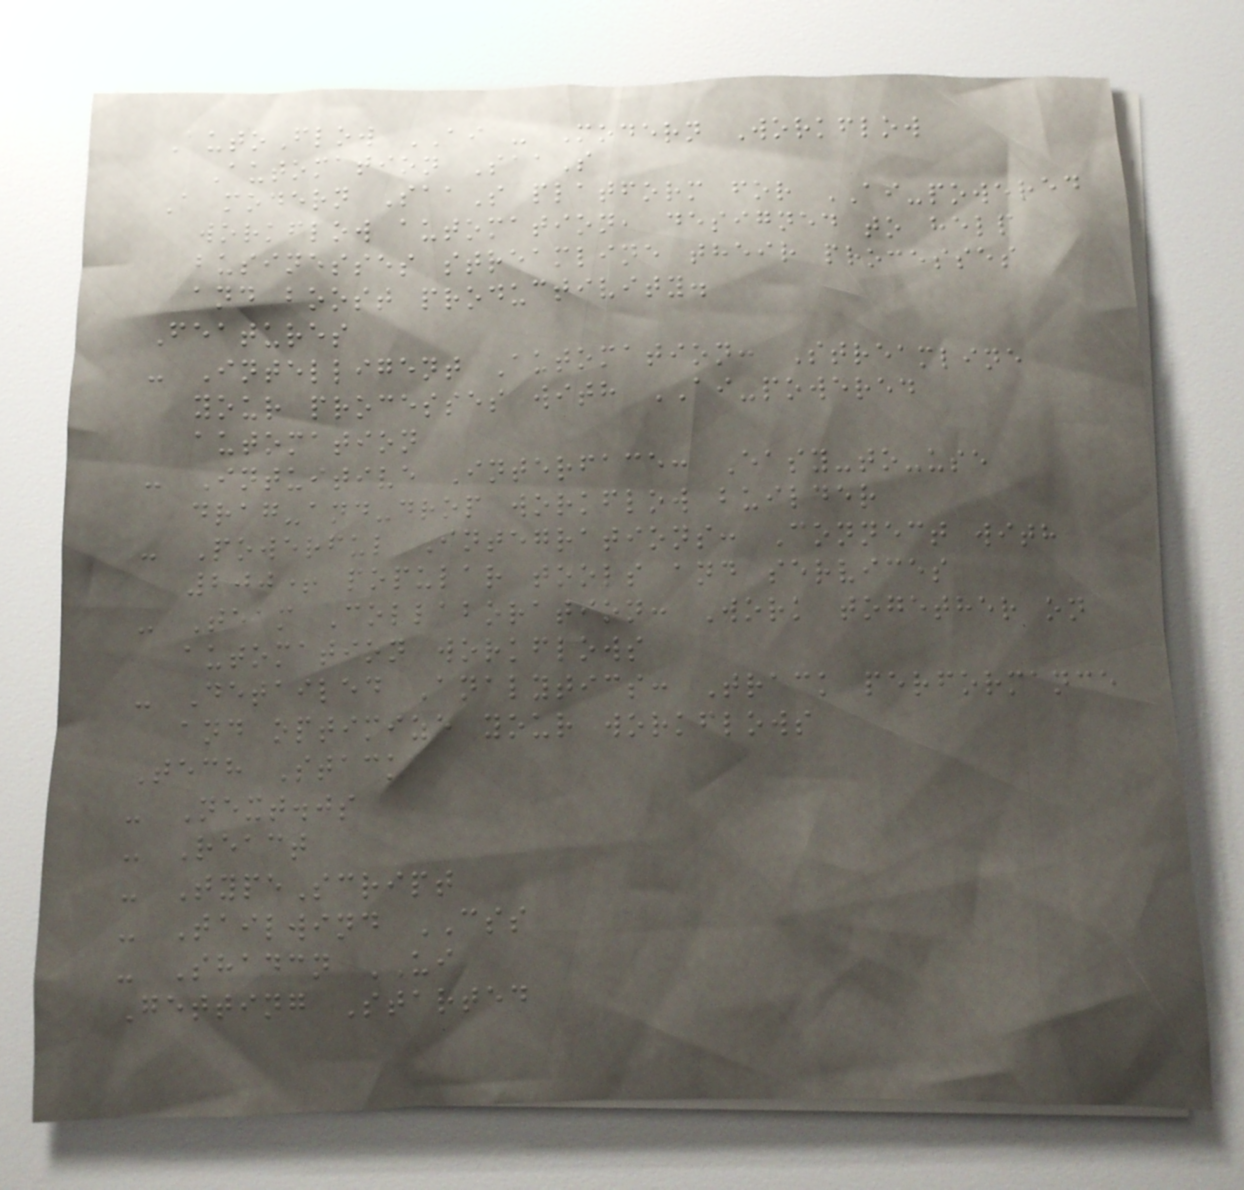AutoFlow AI - Modern Workflow
Automation SaaS
A modern SaaS platform for AI-powered
workflow automation, designed to help
businesses streamline their processes
and boost productivity.
Features
- Intelligent Automation: Streamline
your processes with AI-powered
automation
- Intuitive Interface: Easy-to-use
drag-and-drop workflow builder
- Powerful Integrations: Connect with
200+ popular tools and services
- Team Collaboration: Work together on
automation workflows
- Detailed Analytics: Track performance
and optimize your workflows
Tech Stack
- Next.js
- React
- TypeScript
- Tailwind CSS
- Shadcn UI
Getting Started
